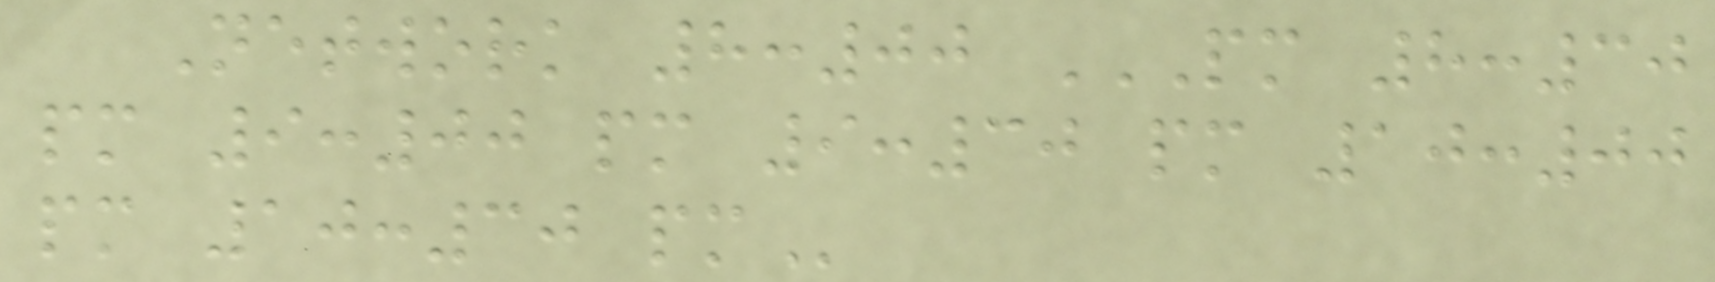Network 8:00 PM 8:30
PM 9:00 PM 9:30 PM 10:00
PM 10:30 PM
